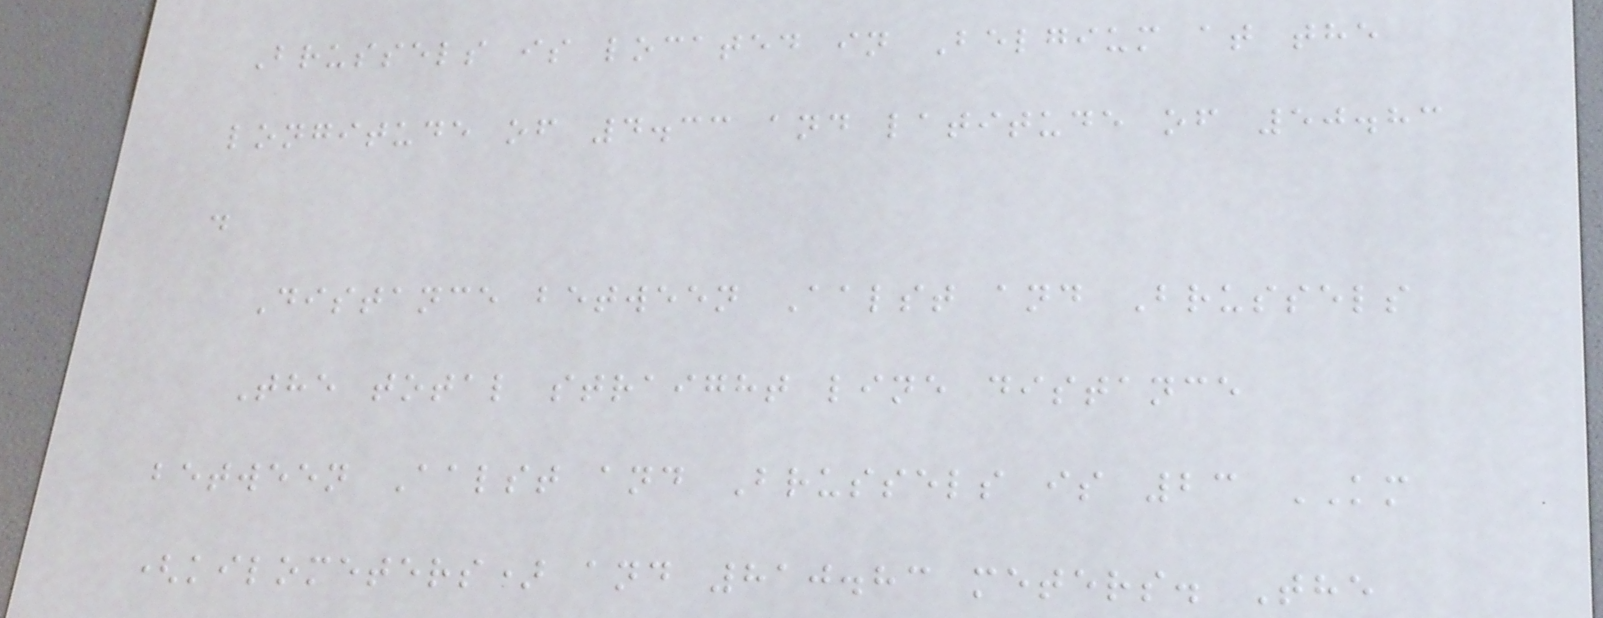Brussels is located in Belgium at the
longitude of 4.33 and latitude of 50.83
.
Distance between Aalst and Brussels
The total straight line distance
between Aalst and Brussels is 23 KM
(kilometers) and 810.83 meters. The
